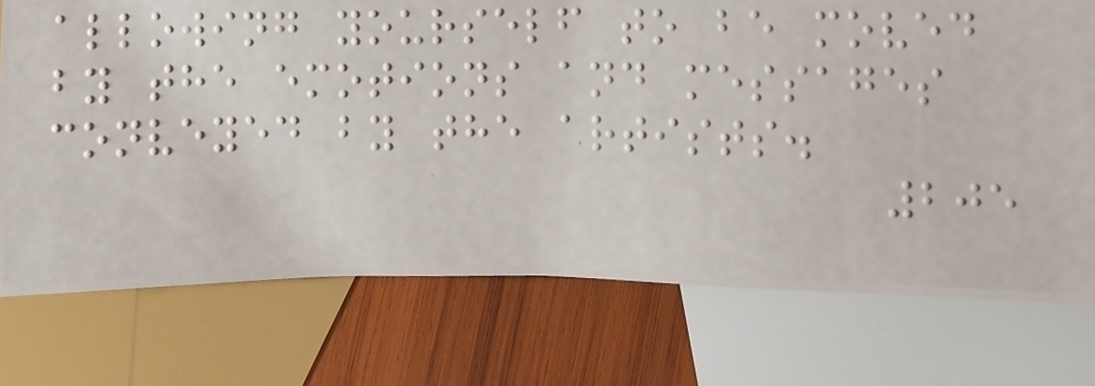allowing yourself to be moved
by the emotions and messages
conveyed by the artists.
205
